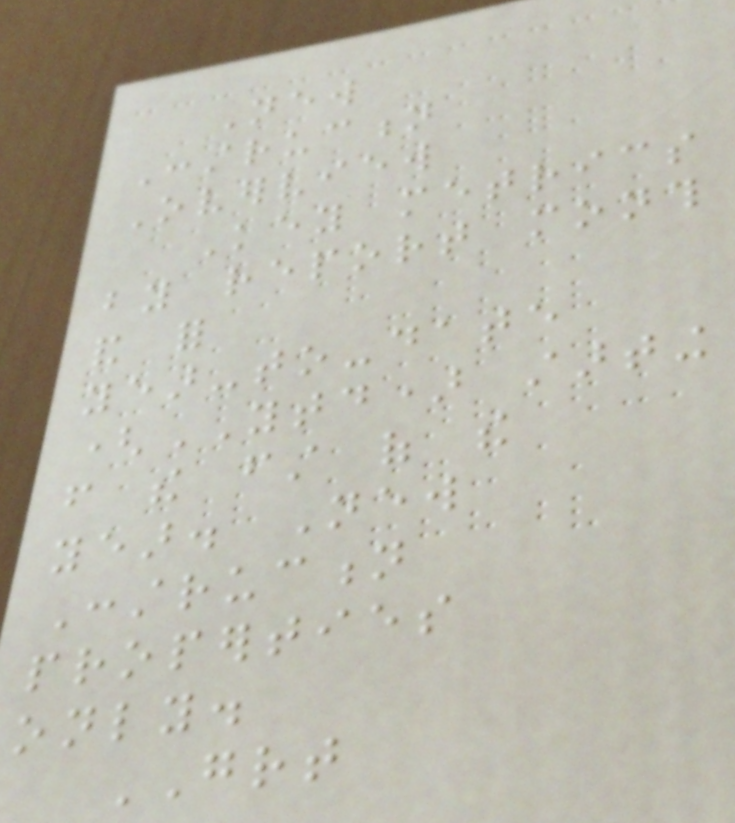New
Construction
Overview
Key metrics
by report month
and for
year-to-date
(YTD) starting
from the first of the
year. New
Construction
properties
only.
GREAT
